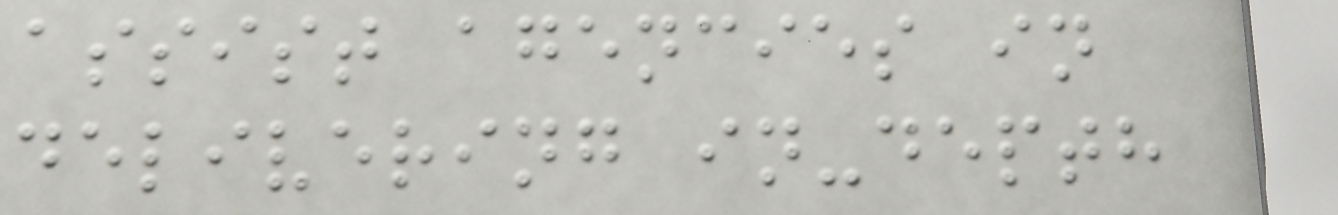assist agencies in
delivering in-depth
